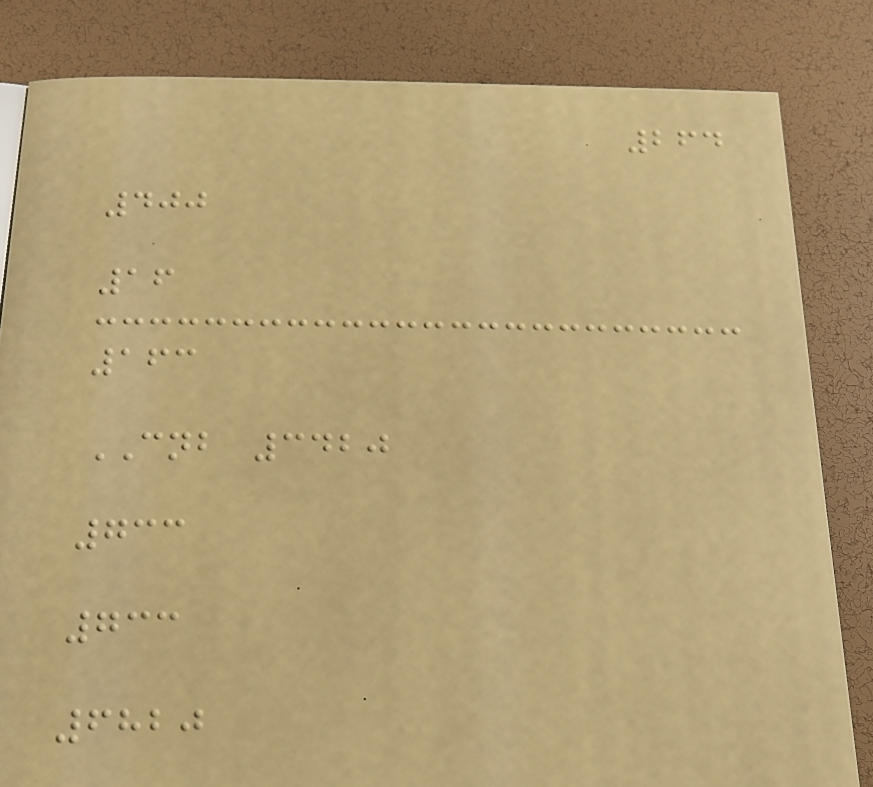264
400
16
163
CNB 3420
733
733
6820
